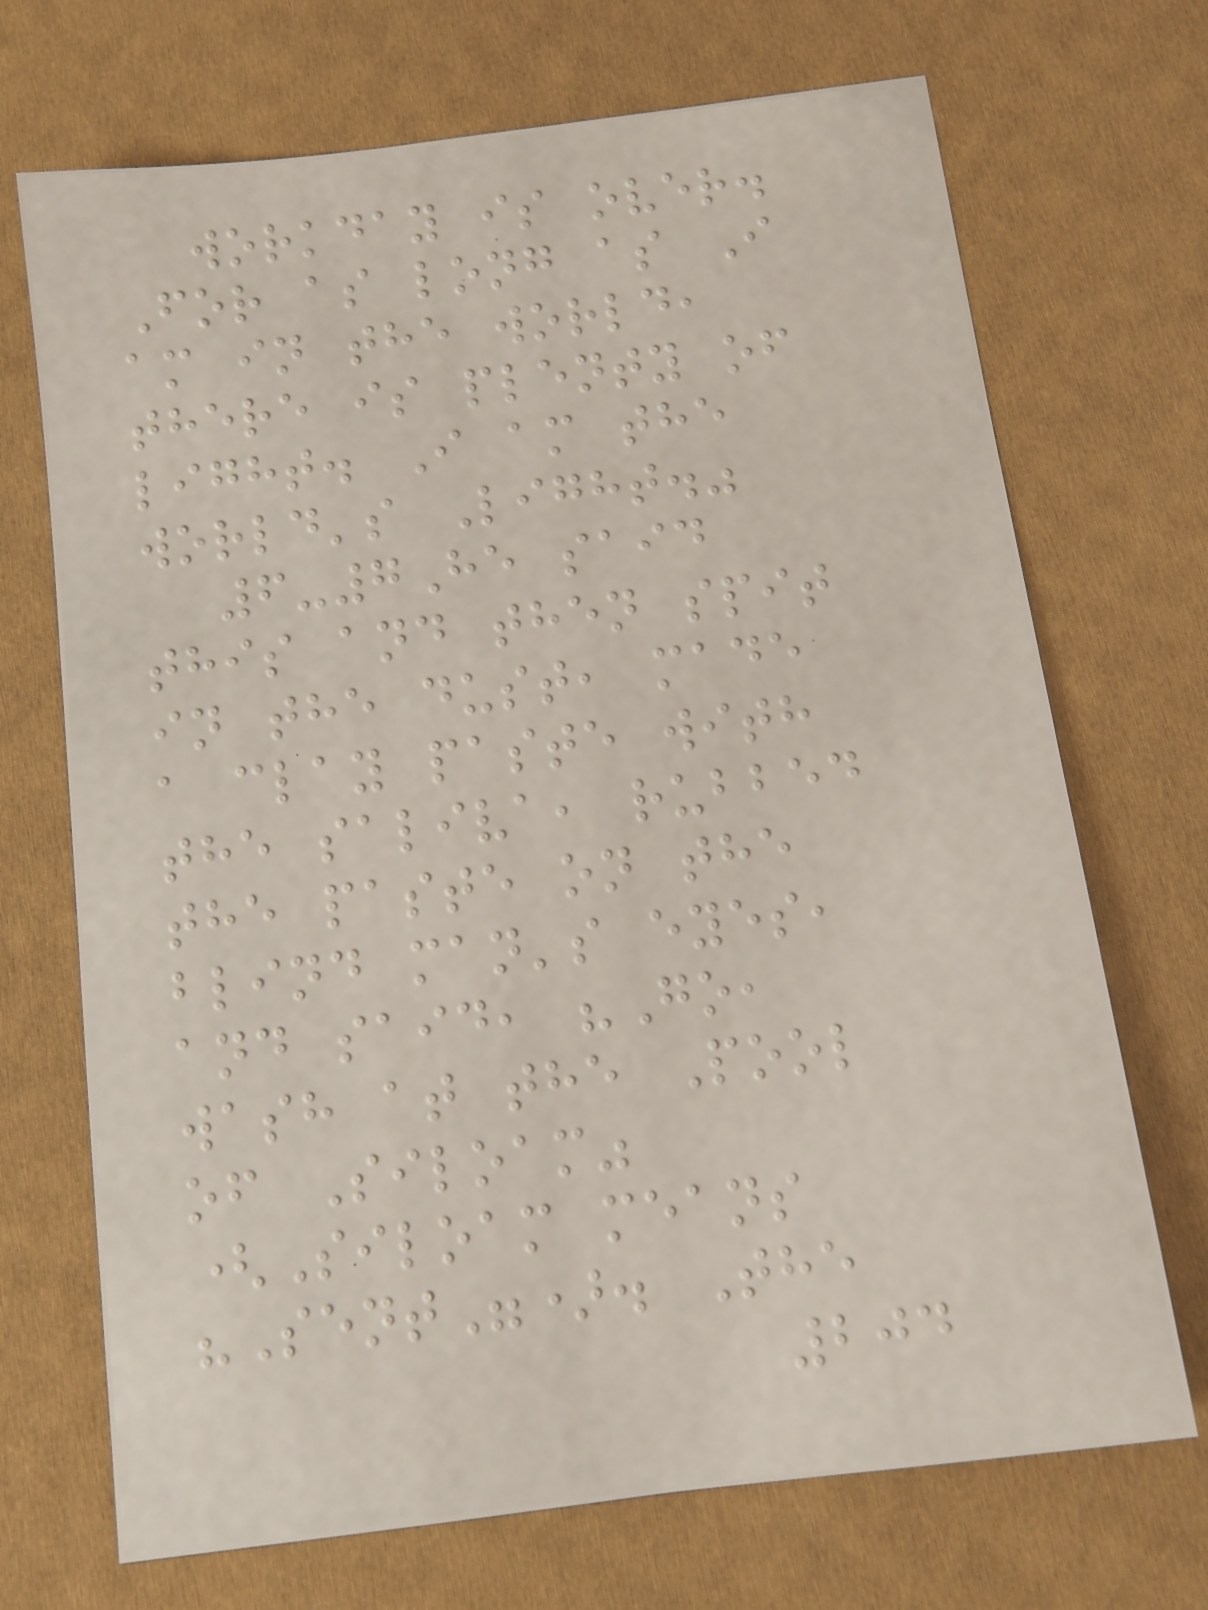workday is over.
For as long as I
am in the world,
there is plenty of
light. I am the
world's Light."
6-7He said
this and then spit
in the dust, made
a clay paste with
the saliva, rubbed
the paste on the
blind man's eyes,
and said, "Go,
wash at the Pool
of Siloam"
(Siloam means
"Sent"). The
204
